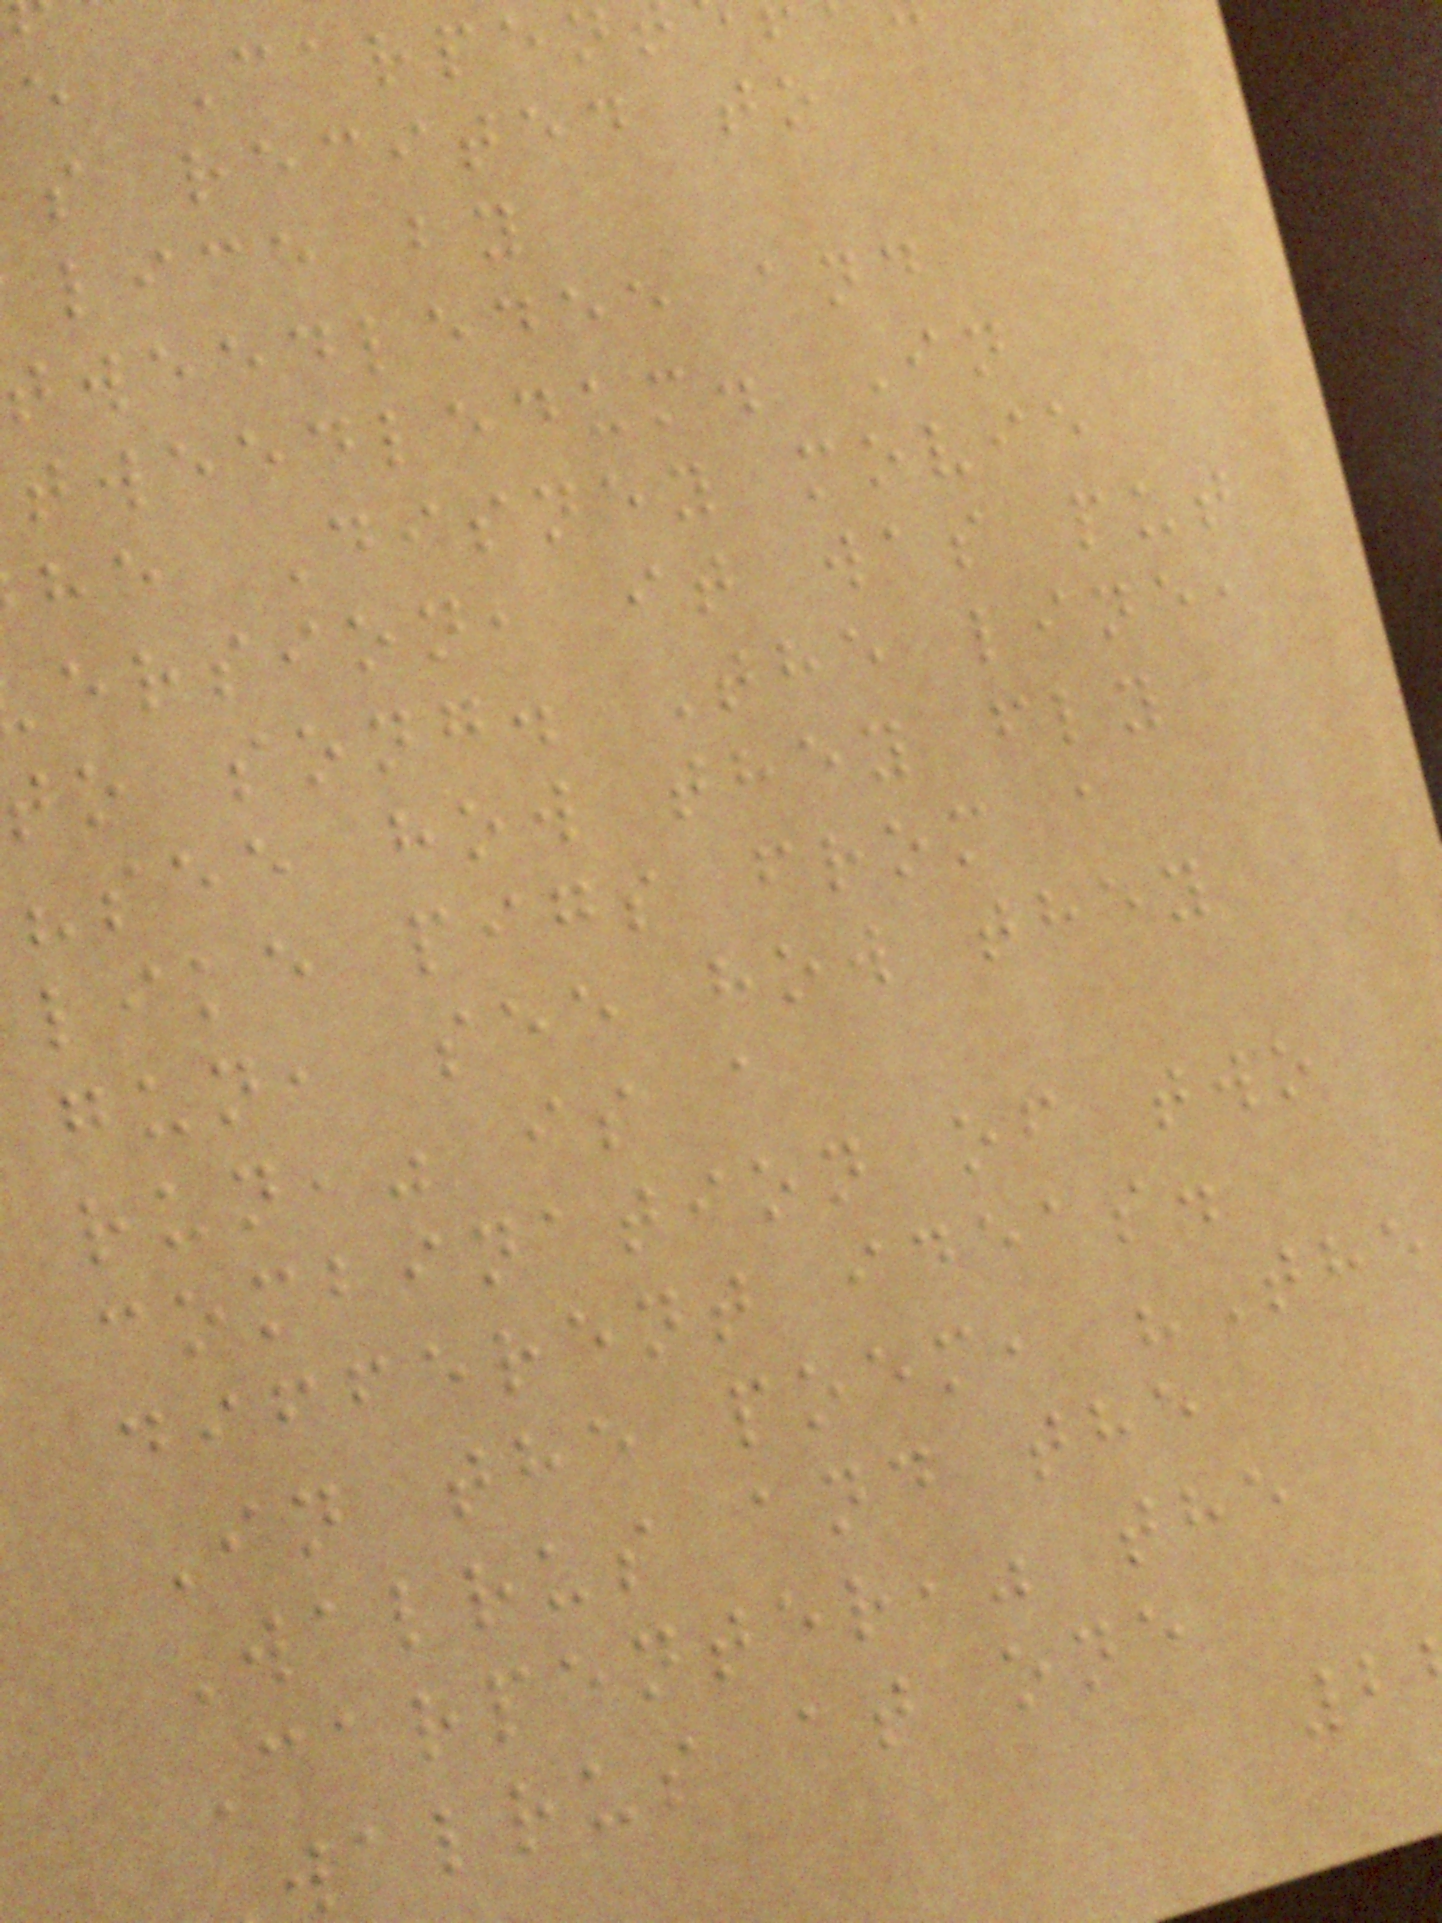e Carpen
s recited to
lice by
tweedledee and
tweedledum. In
he Disney movie
ersion, it was put
to song. The line,
"see how they fly
like pigs from a
gun, see how they
run," is a
combination of two
different ideas.
In the poem, "The
Walrus and the
Carpenter," the
walrus at one
